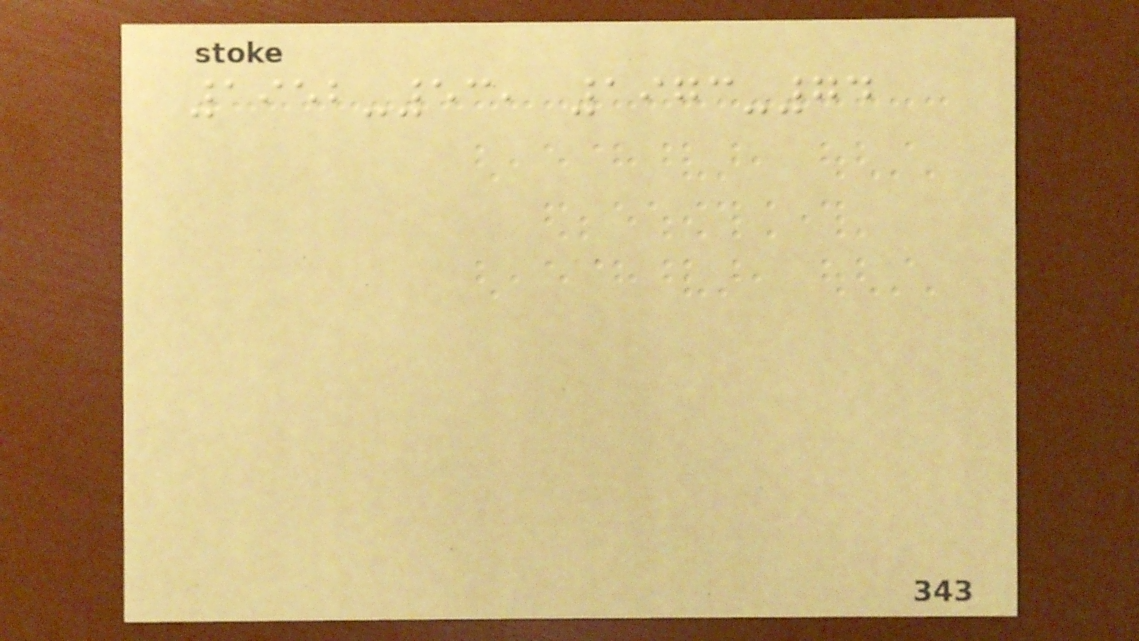1952-53, 1973-74
